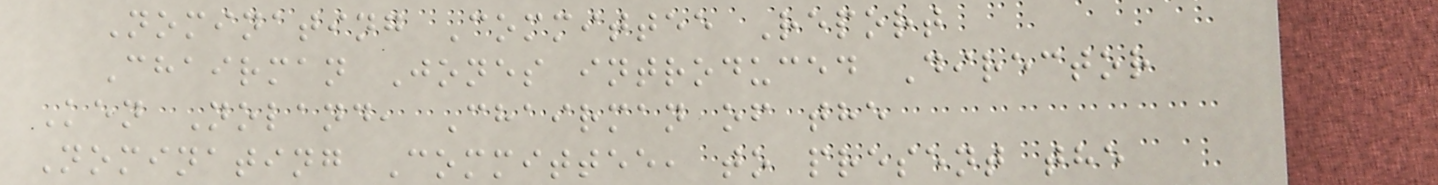Nominating Committee Report
Chairman Jones introduced Director
Ken Noland, Chairman of the
Nominating Committee, to present the
